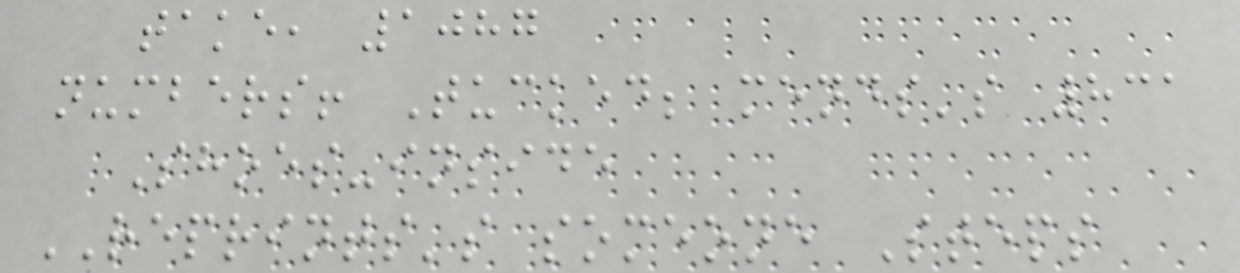take, 1087
numbers! Tucked; mends's 831
Shoes-inside
REPRINTS's someone Steps
